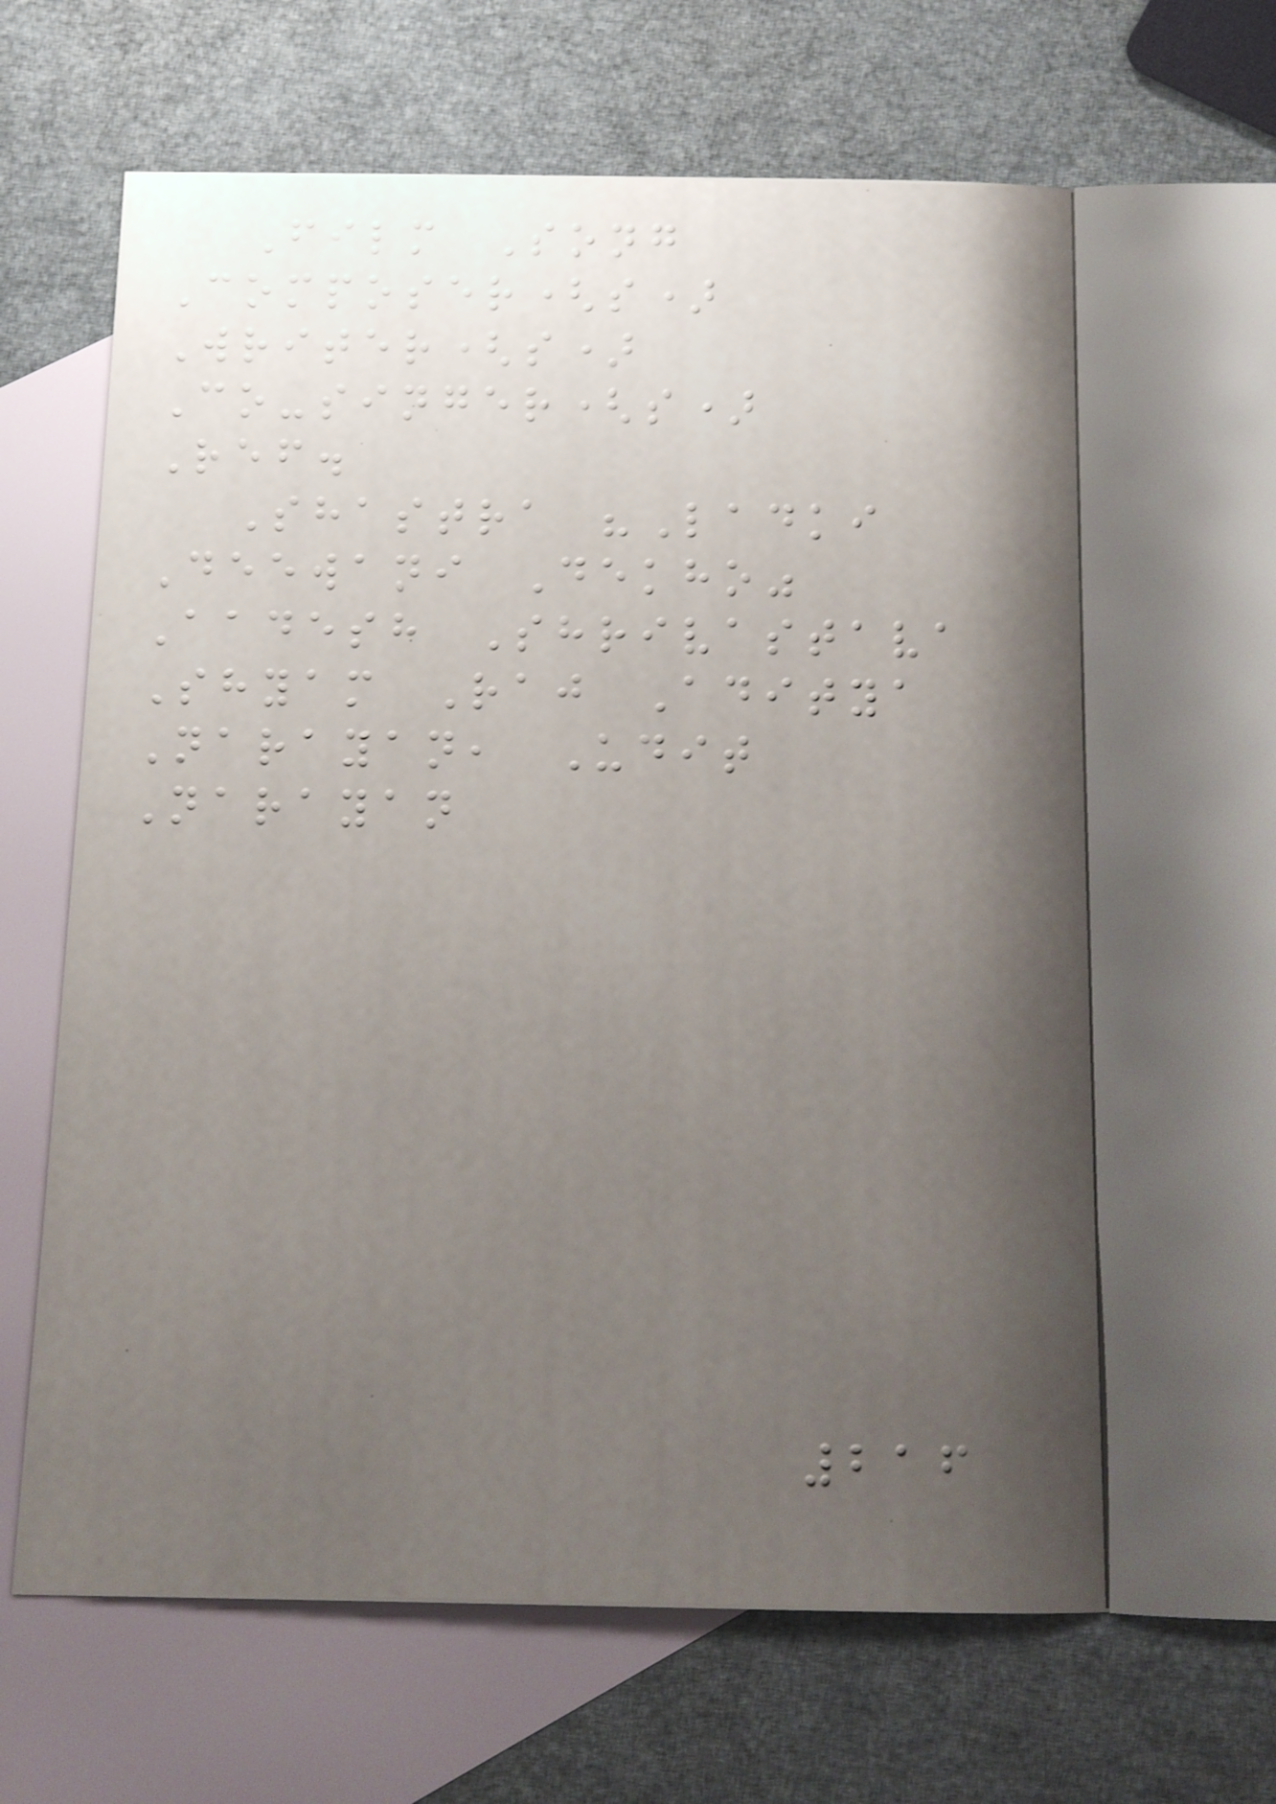Film Song
Composer(s)
Writer(s)
Co-singer(s)
Ref.
Shastra "Ladki
Deewani Dekho"
Aadesh Shrivastava
Shyam Raj Aditya
Narayan, Udit
Narayan
216
